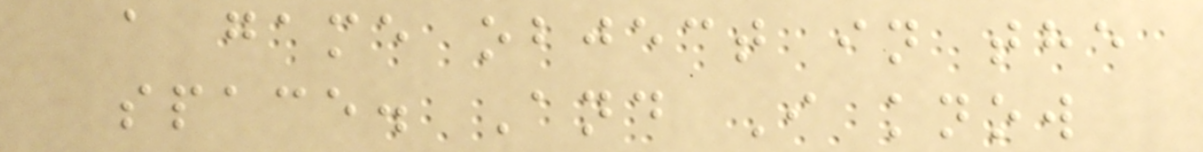a game object in the
space. And I know
